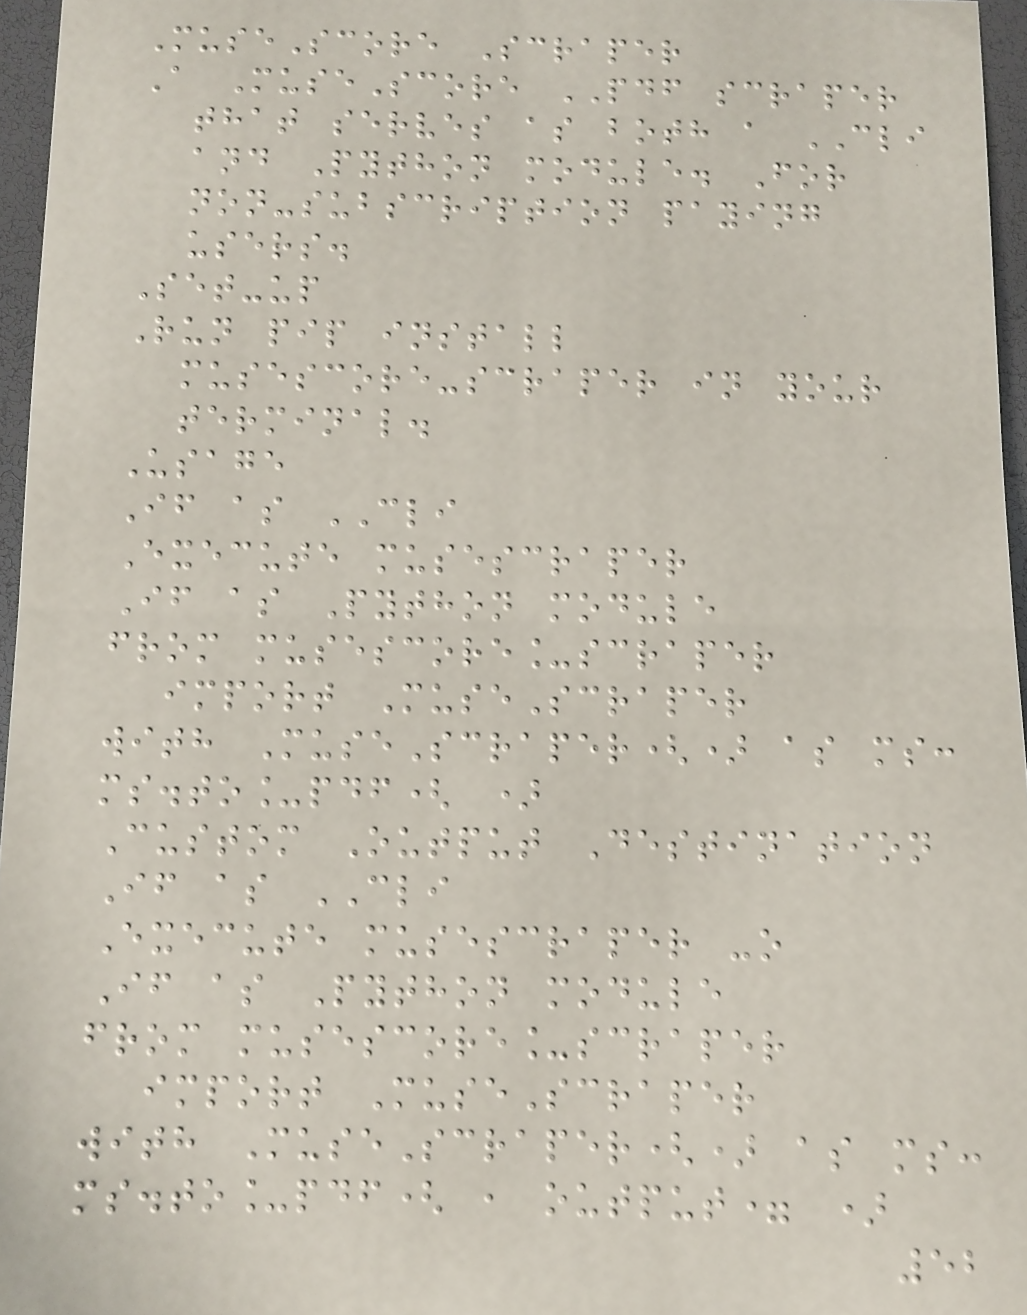MuseScore Scraper
A MuseScore PDF scraper
that serves as both a CLI
and Python module. For
non-subscription paying
users.
Set-up
Run pip install
musescore-scraper in your
terminal.
Usage
If as CLI
Execute musescraper
If as Python module
from musescore_scraper
import MuseScraper
with MuseScraper() as ms:
ms.to_pdf( )
Custom Output Destination
If as CLI
Execute musescraper -o
If as Python module
from musescore_scraper
import MuseScraper
with MuseScraper() as ms:
ms.to_pdf( , output= )
52
